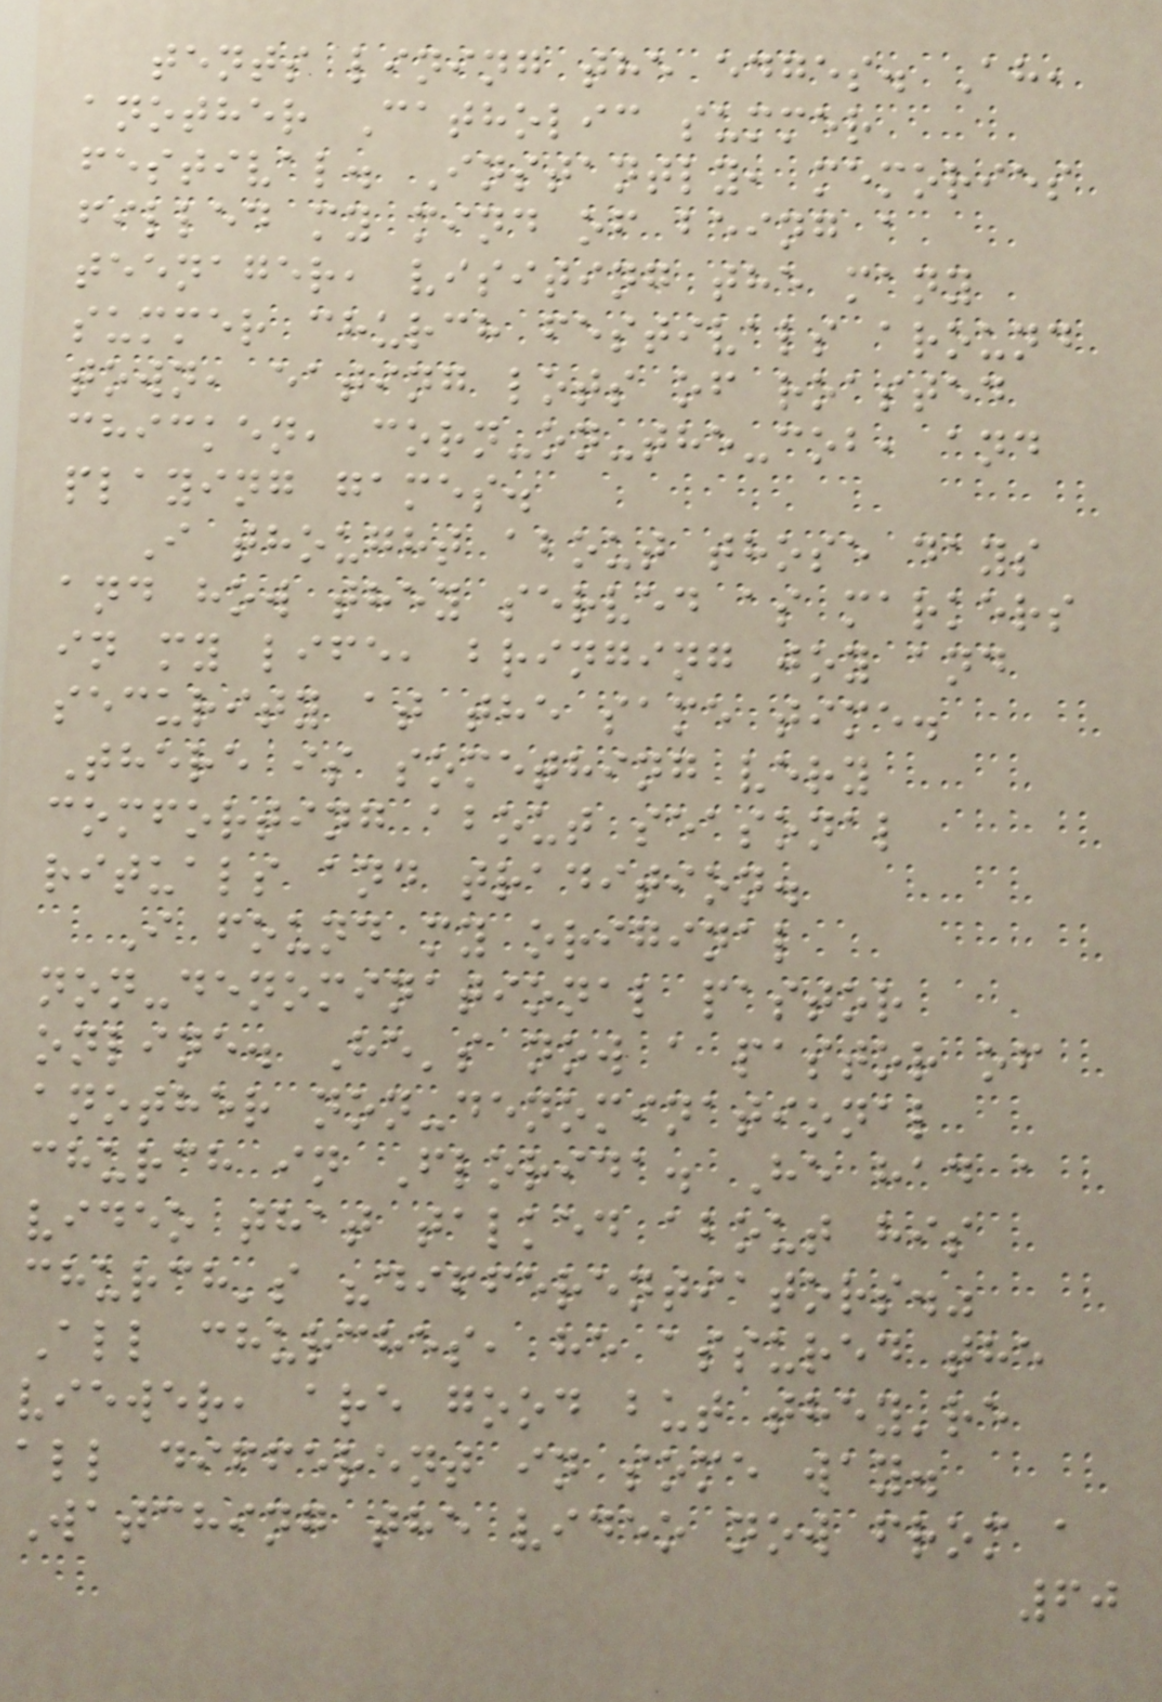tents lining the edges. Ah,
another Catholic summer
festival. Instantly, memories
filled my mind of being a
teenager, visiting the many
summer church festivals around
town, eating lots of roasted
chicken, corn-on-the-cob, and
playing games.
I thought about those days
and how they served as markers
in my life, bringing joy and
security at the same time.
There is something very
comforting about seasonal
rituals and tradition.
I found my original
non-denominational pastor
online. He's now a pastor of
another non-denominational
church in Florida. He had a
video that talked about his
church's "differentiators."
All churches, he assured the
viewer, are good but they're
all different in some way.
Watching the video now from a
60
